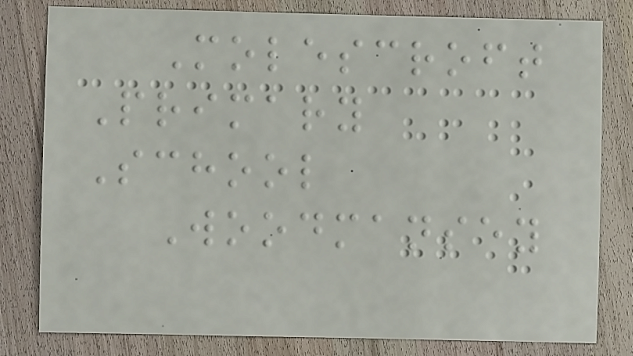Molescroft
Primary
School
Woodmansey
